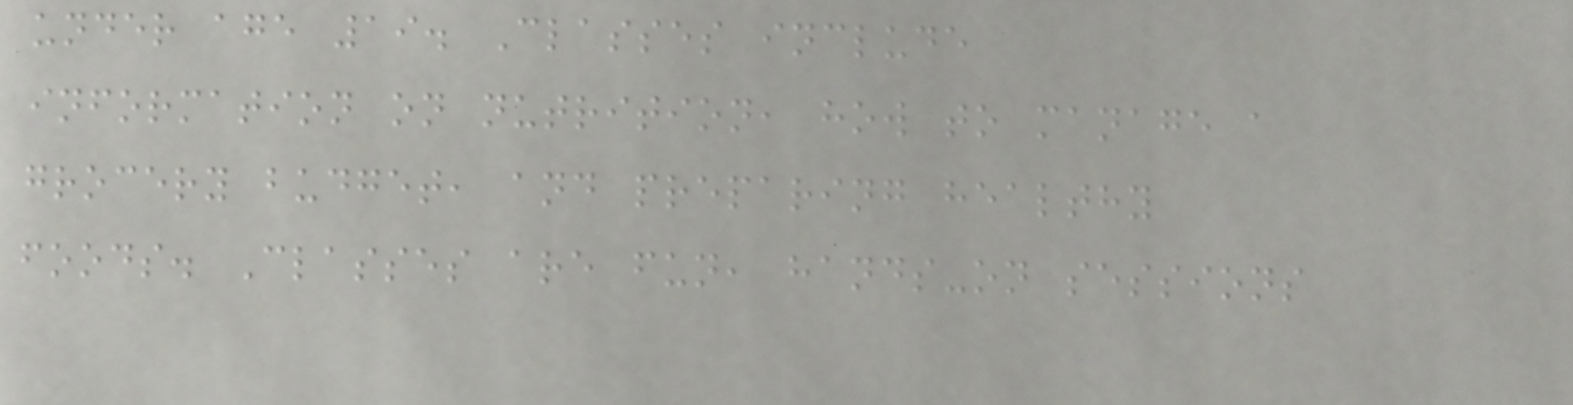under age 19. Classes include
information on nutrition, how to manage a
grocery budget, and preparing healthy
foods. Classes are fun, hands-on sessions
